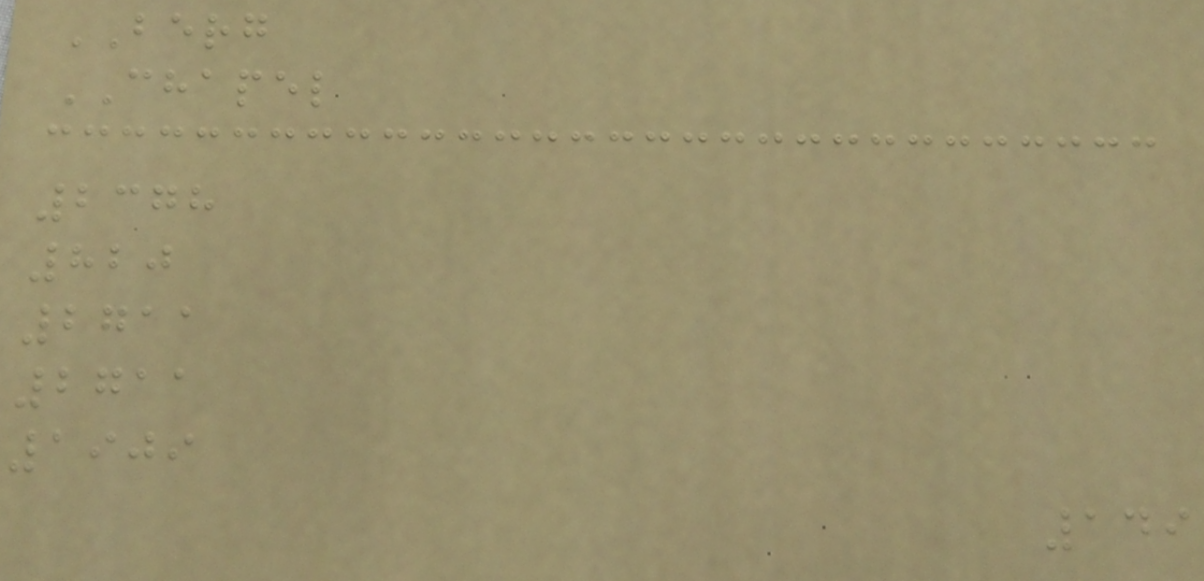BERG
CHAPEL
2378
820
2711
2711
1909
149
